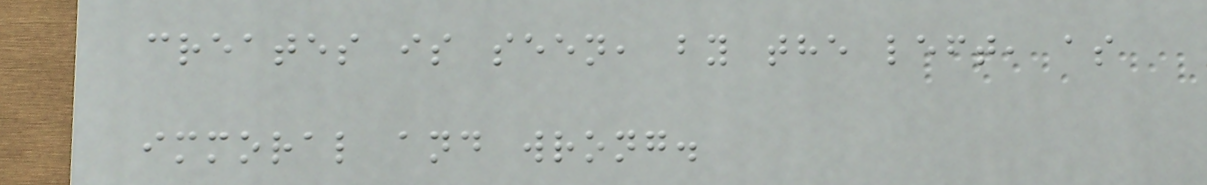creates is seen, by the left, as
immoral and wrong.
